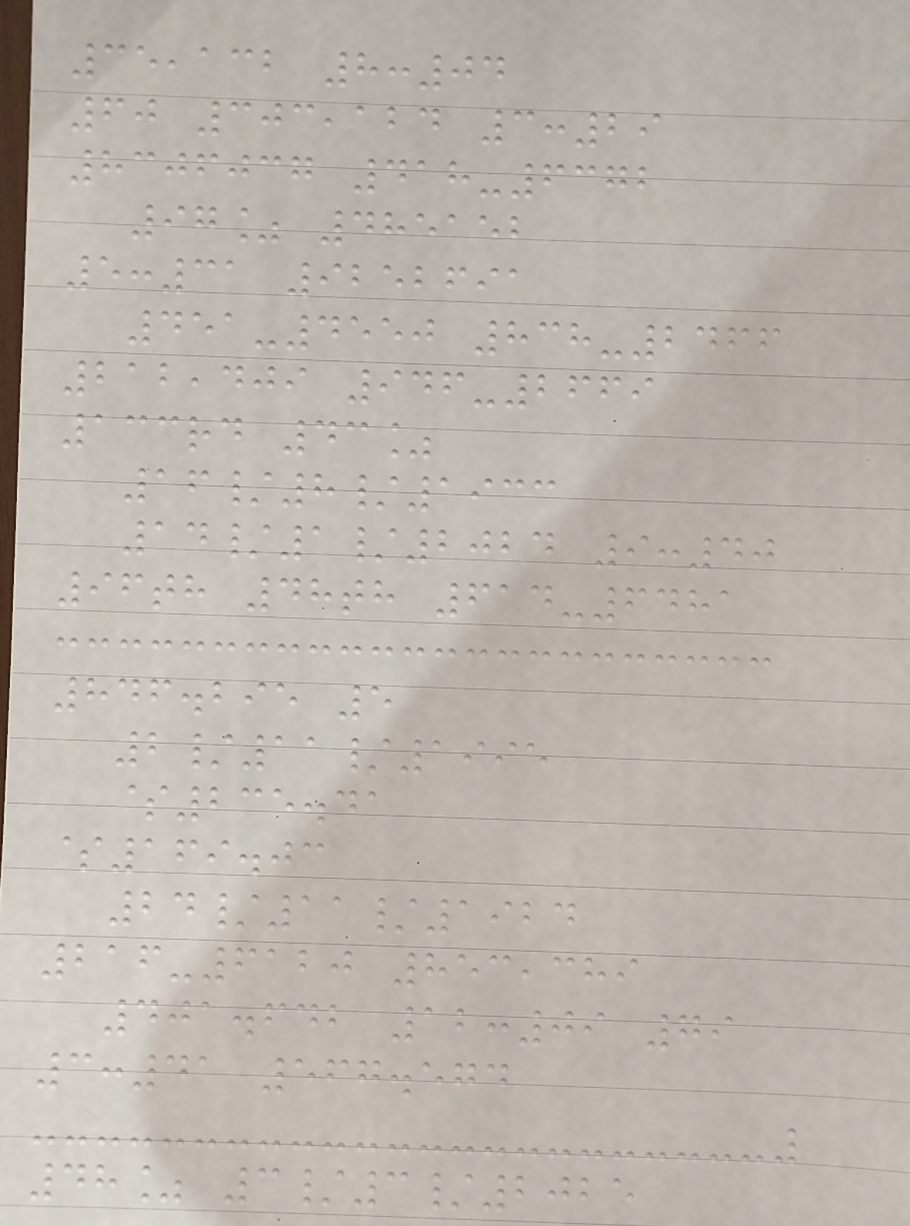35,132 8:04
60 303,124 3:29
8306037 418-6372
97% 485152
5:31 9252691
451-4550 838-2466
212,409 946-2669
133rd 43%
16/8/1933
14/1/2024 9:40
96th 48th 614-6481
846.295 5
2/11/1995
$235.41
$169.03
24/11/1924
216-6120 853,389
401.642 12:09 79
3:41 567.574
48% 3/3/2025
